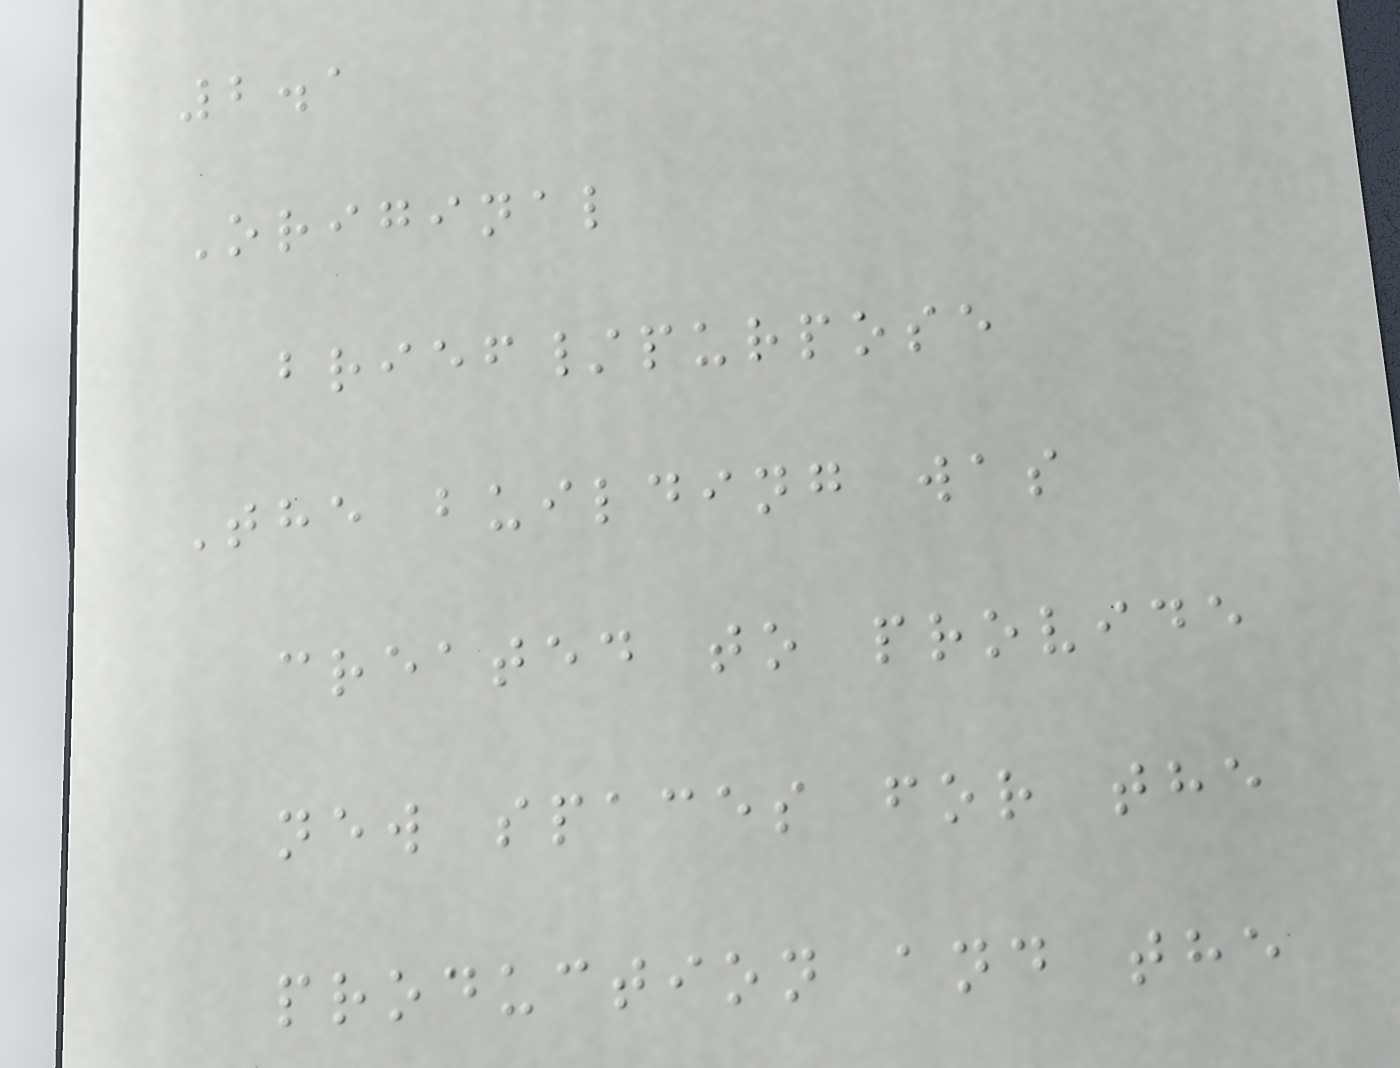2.1
Original
brief/purpose
The building was
created to provide
new spaces for the
production and the
